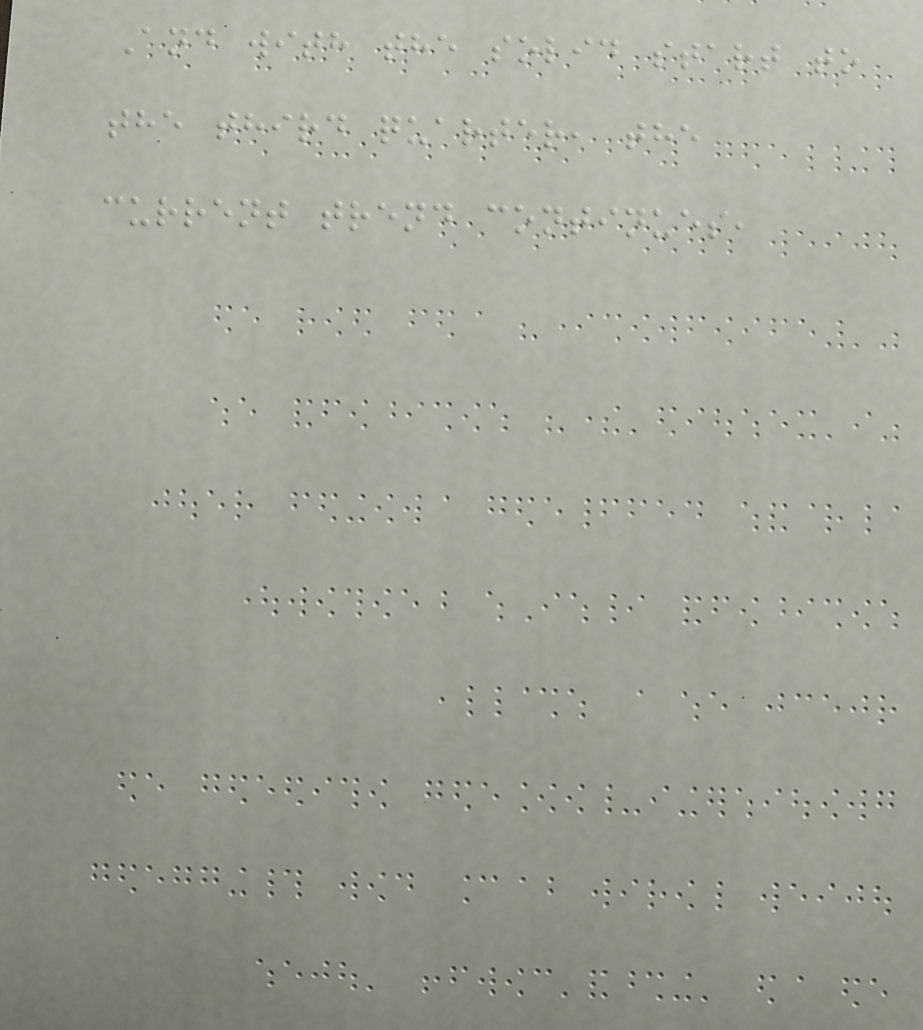And with the solid start to
the third quarter, the
current trend continues,
